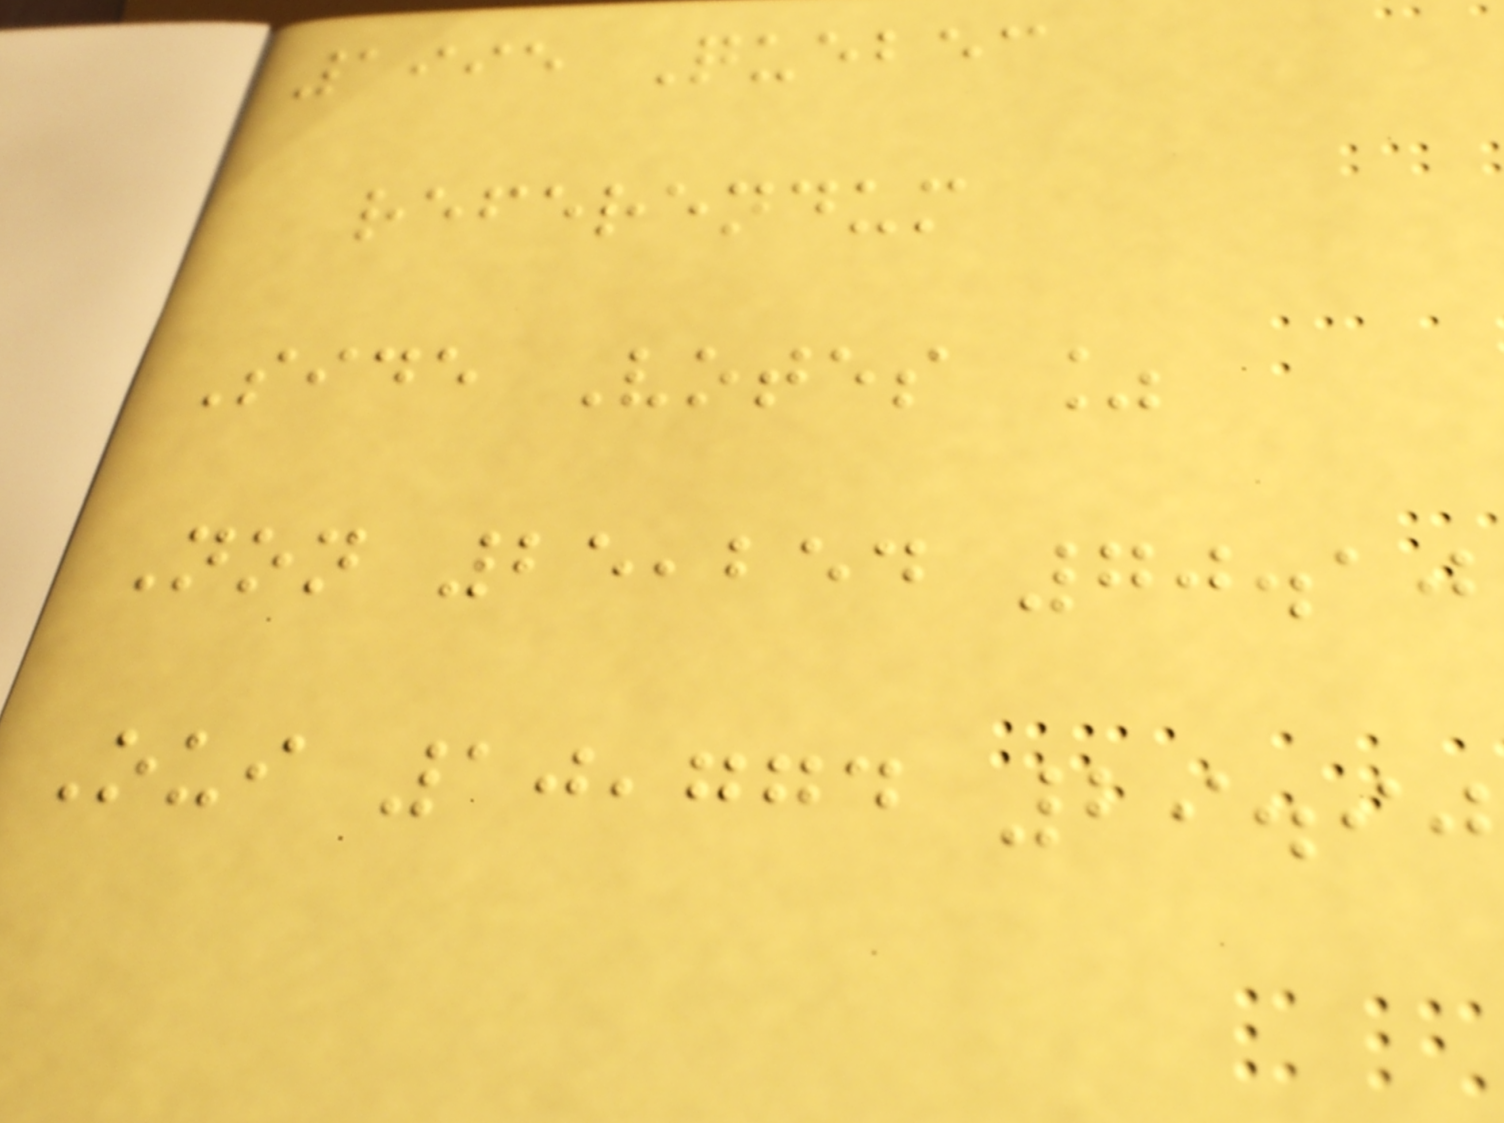1995 Quebec
referendum
Side Votes %
Non 25,254 70.10
Oui 10,774 29.90
